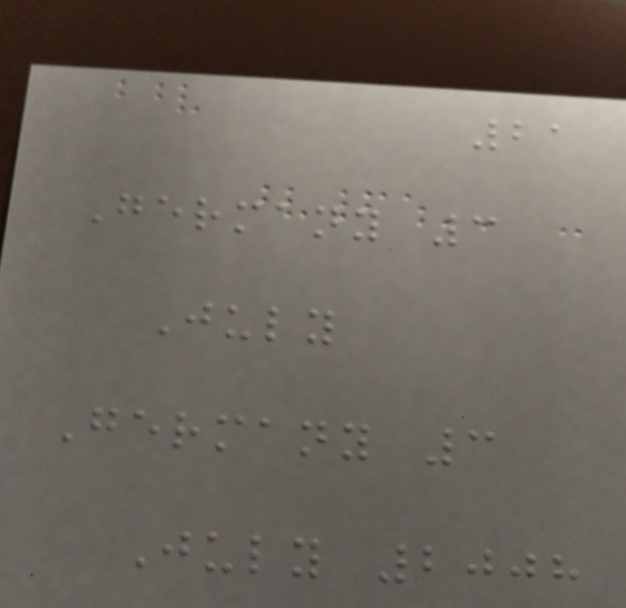21
Germany 3
July
Germany 3
July 2008
